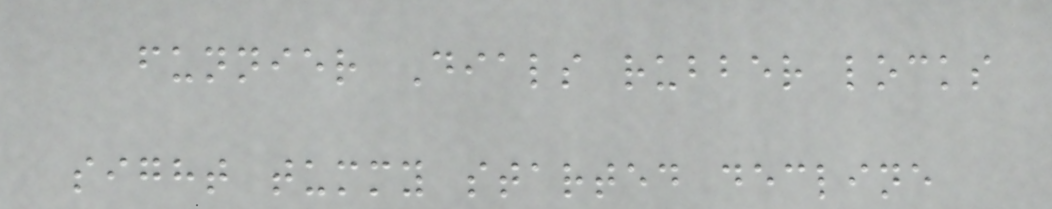funnier Dials rubber locks
sight tummy started decline
